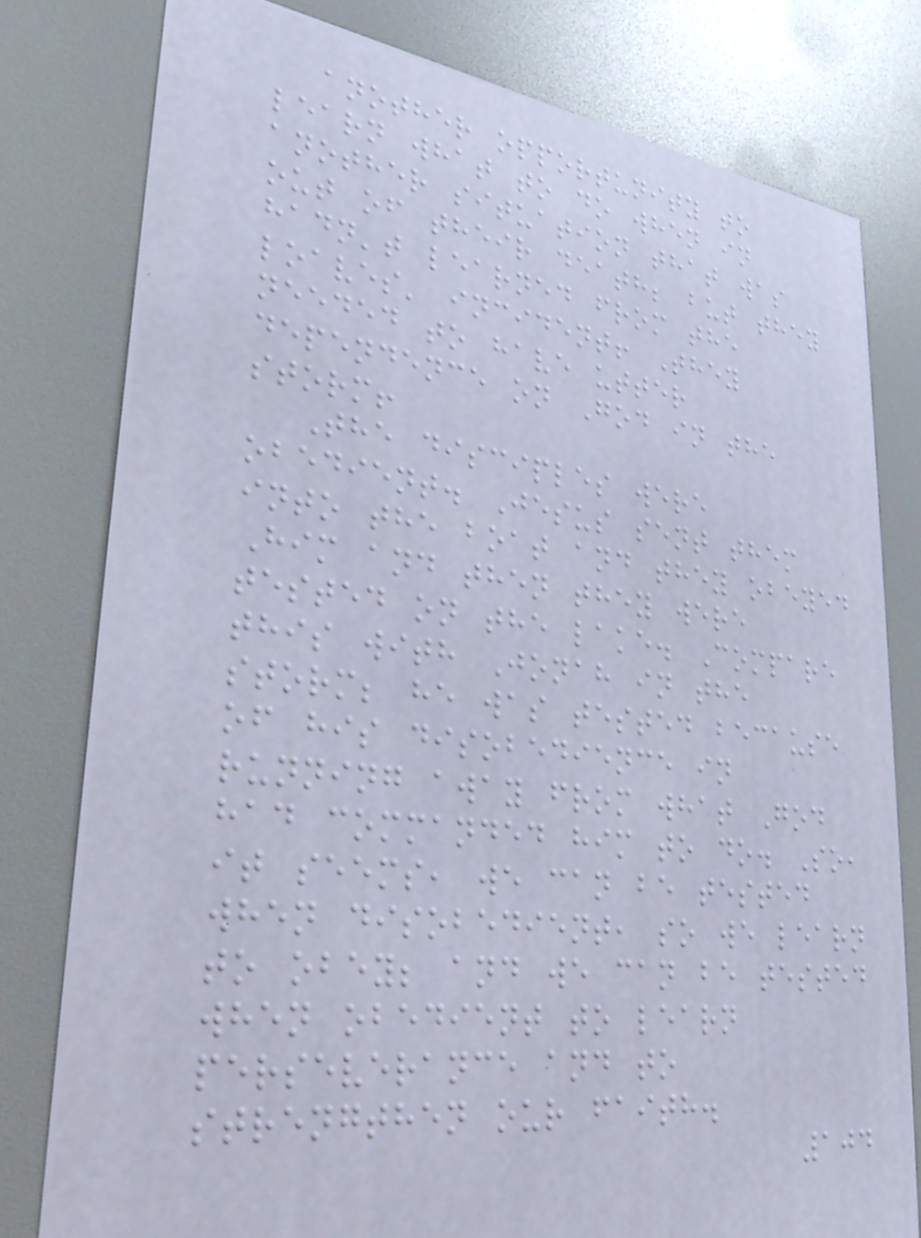another opportunity to
learn what to do when in
another situation that was
out of their death; but they
hadn't learned from the
loaves' incident! They
needed to have utter
dependence on God in the
storm!
The disciples were
obedient. Jesus sent them
into the boat and they obeyed
Him and then they were
tested on the lake. Compare
this with Jonah in the
storm; he was tested because
of his disobedience in
running away from what God
had commanded him to do. So,
it seems, we can be tested
when disobedient, so we learn
to obey; and we can be tested
when obedient to learn
perseverance and to
strengthen our faith.
104
